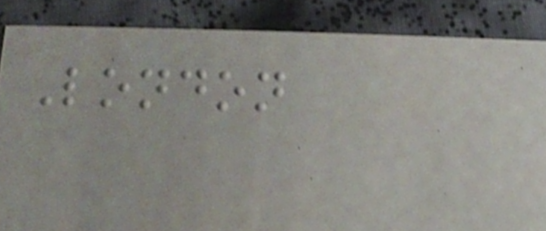London
